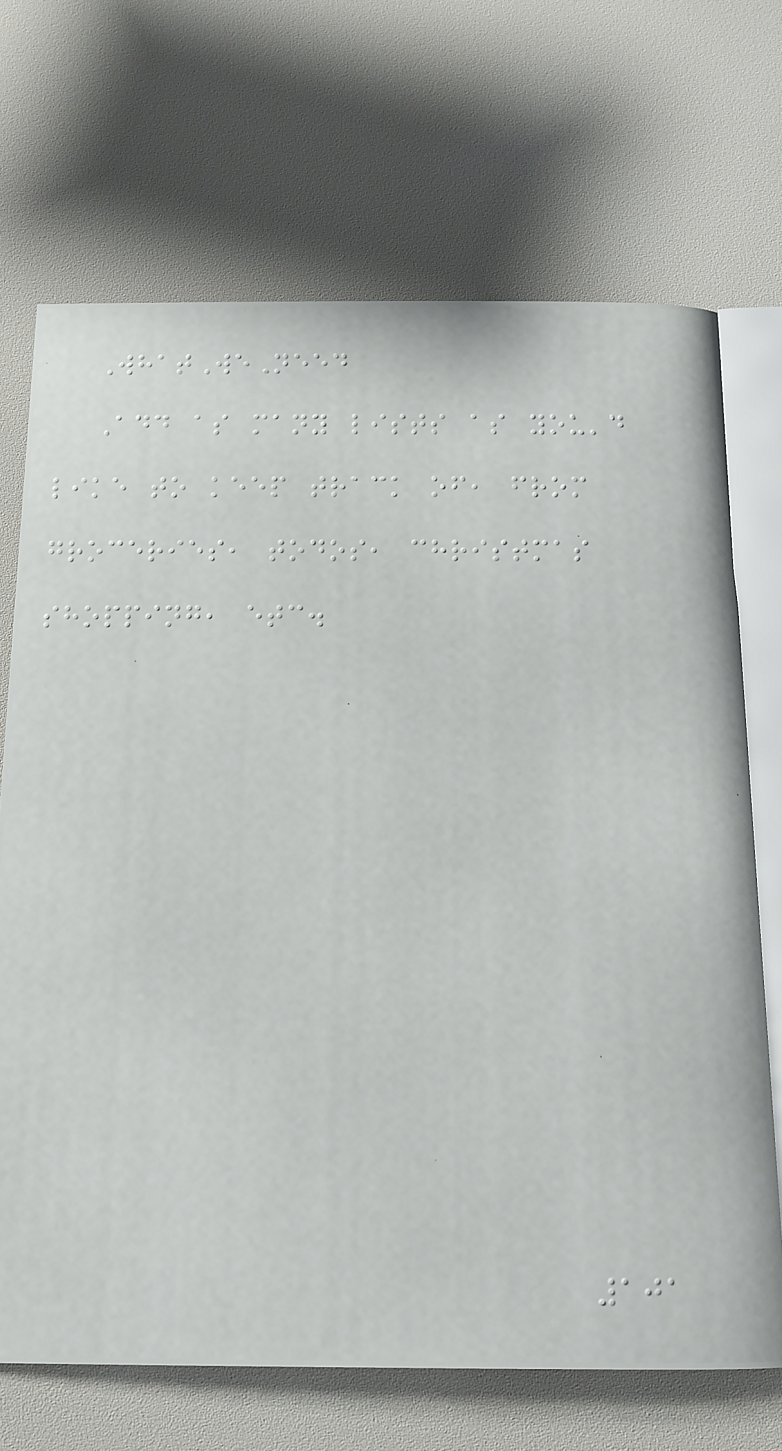WhatWeNeed
Add as many lists as you'd
like to keep track of, from
groceries, todos, christmas
shopping, etc.
101
